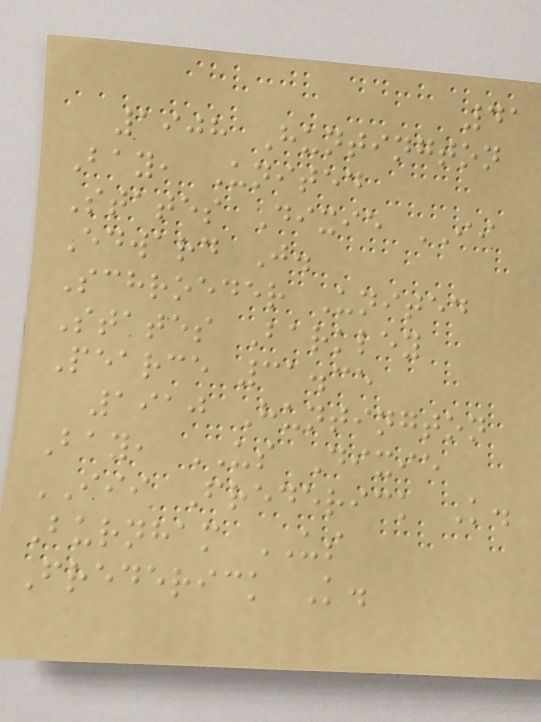41
1908 Huntington
Bay, United
States Dixie II
Edward J.
Schroeder United
States Barkley
Pearce 31.35
1910 Huntington
Bay, US Dixie
III Frederick K.
Burnham US
Frederick K.
